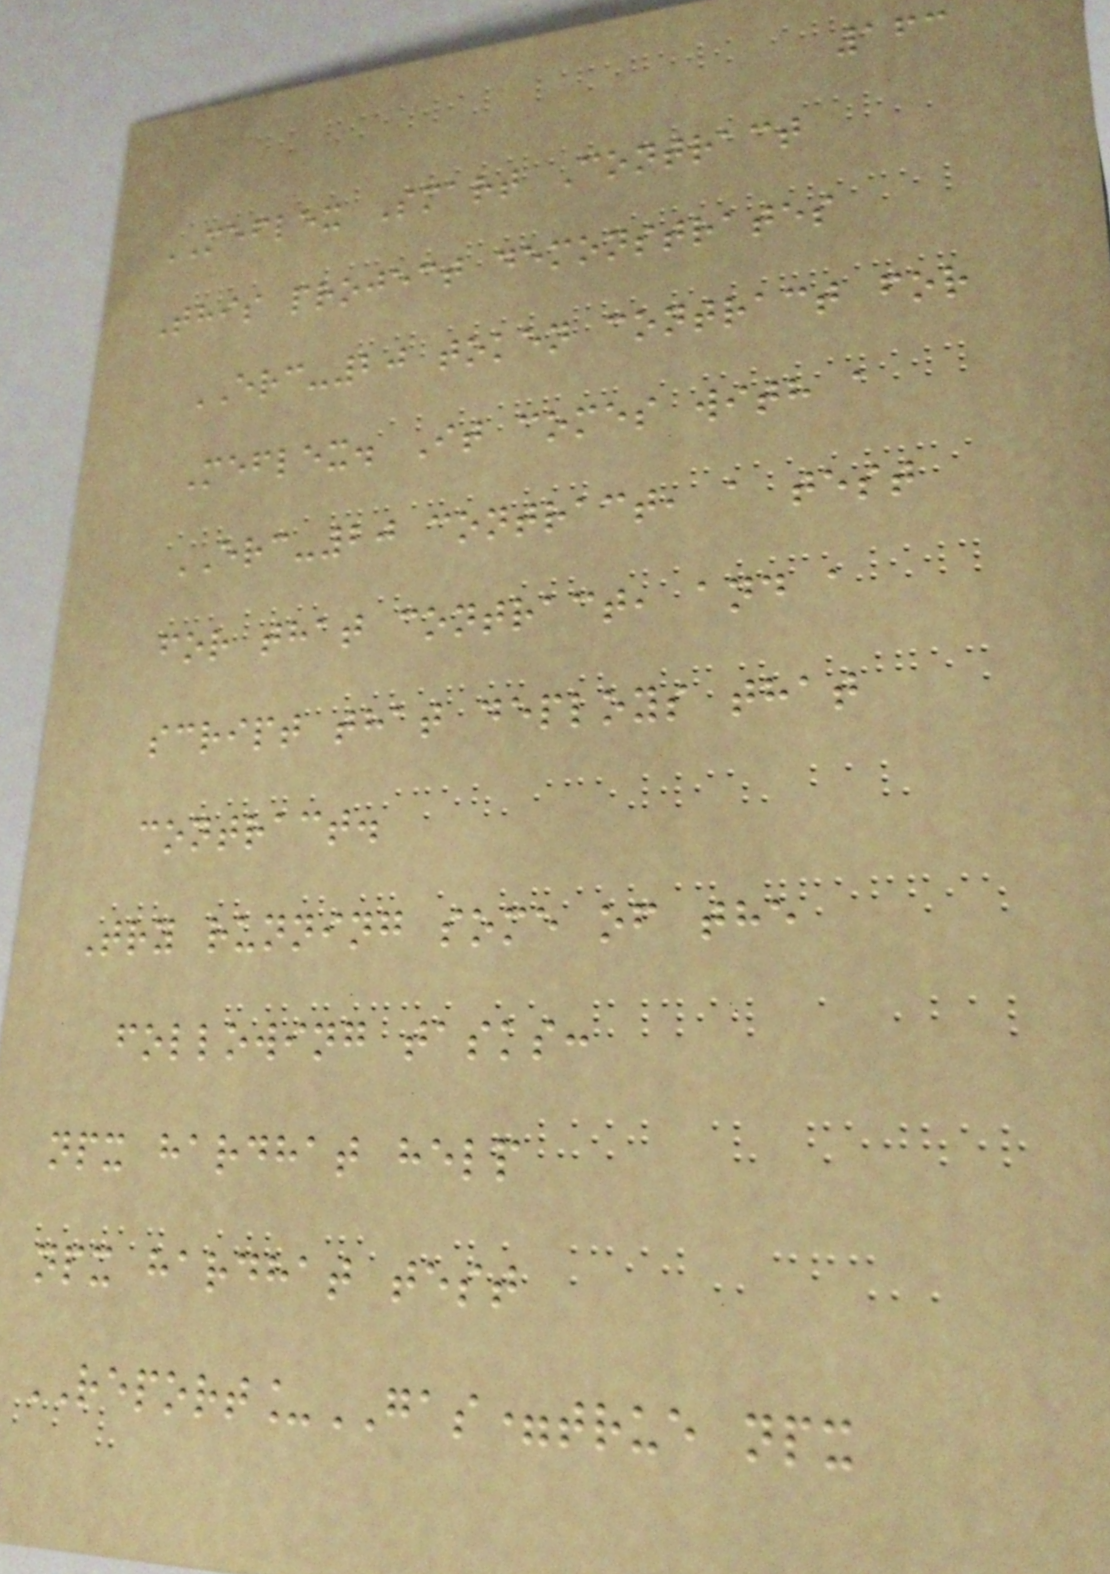163
MEFLEX Smart Contract
This project demonstrates
ERC-20 token contract for
Meflex. It comes with a
ERC-20 contract, a test
for that contract, and a
script that deploys that
contract.
Try running some of the
following tasks:
npx hardhat help
npx hardhat test
REPORT_GAS=true npx
